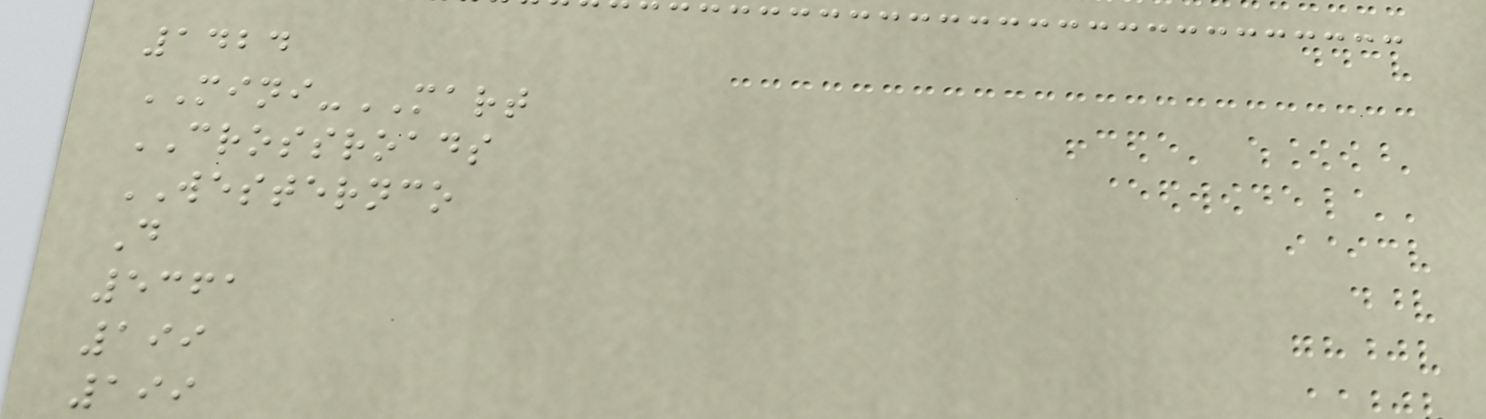1424
MINI-MART
CROSSROADS
WESTERNCO
D
5361
199
199
